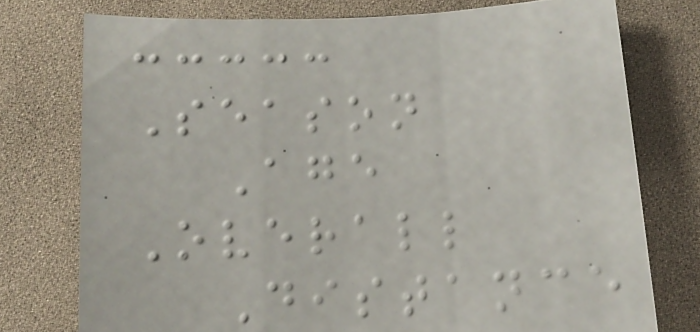Season
Age
Overall
Distance
